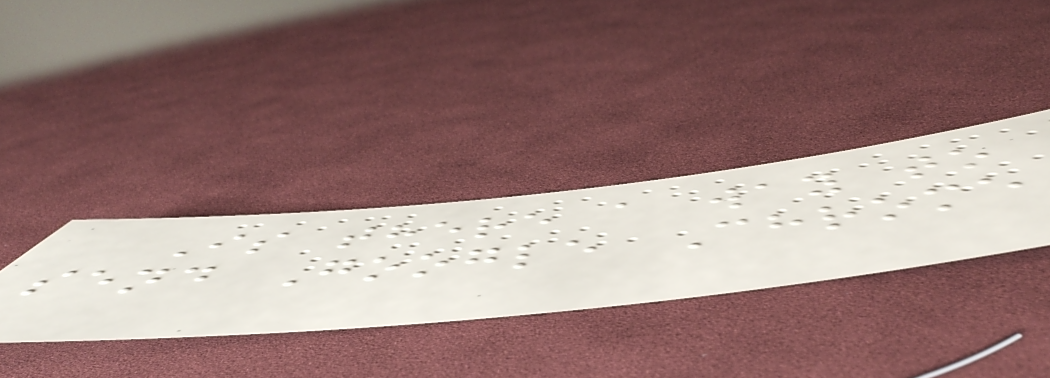Is there a way to
send Google Chrome
